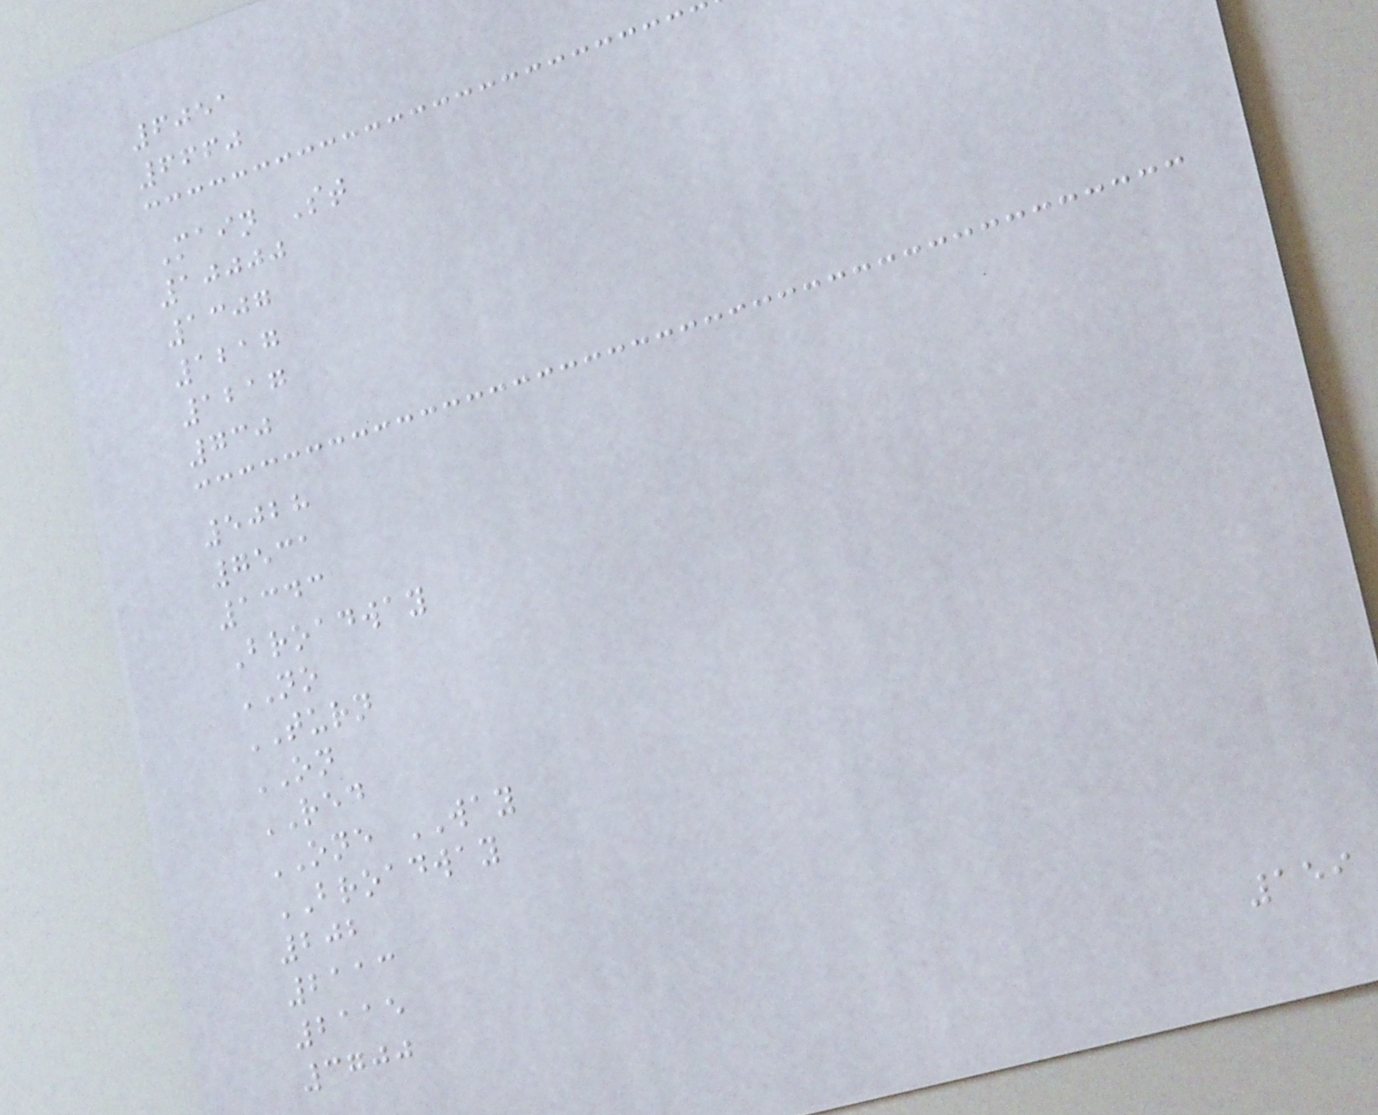6051
6660
Main St
10000
1307
1217
1217
730
5028
7531
1343
Broadway
NO
TURN
ON
RED
ONE WAY
BROADWAY
202
2113
2115
3700
159
